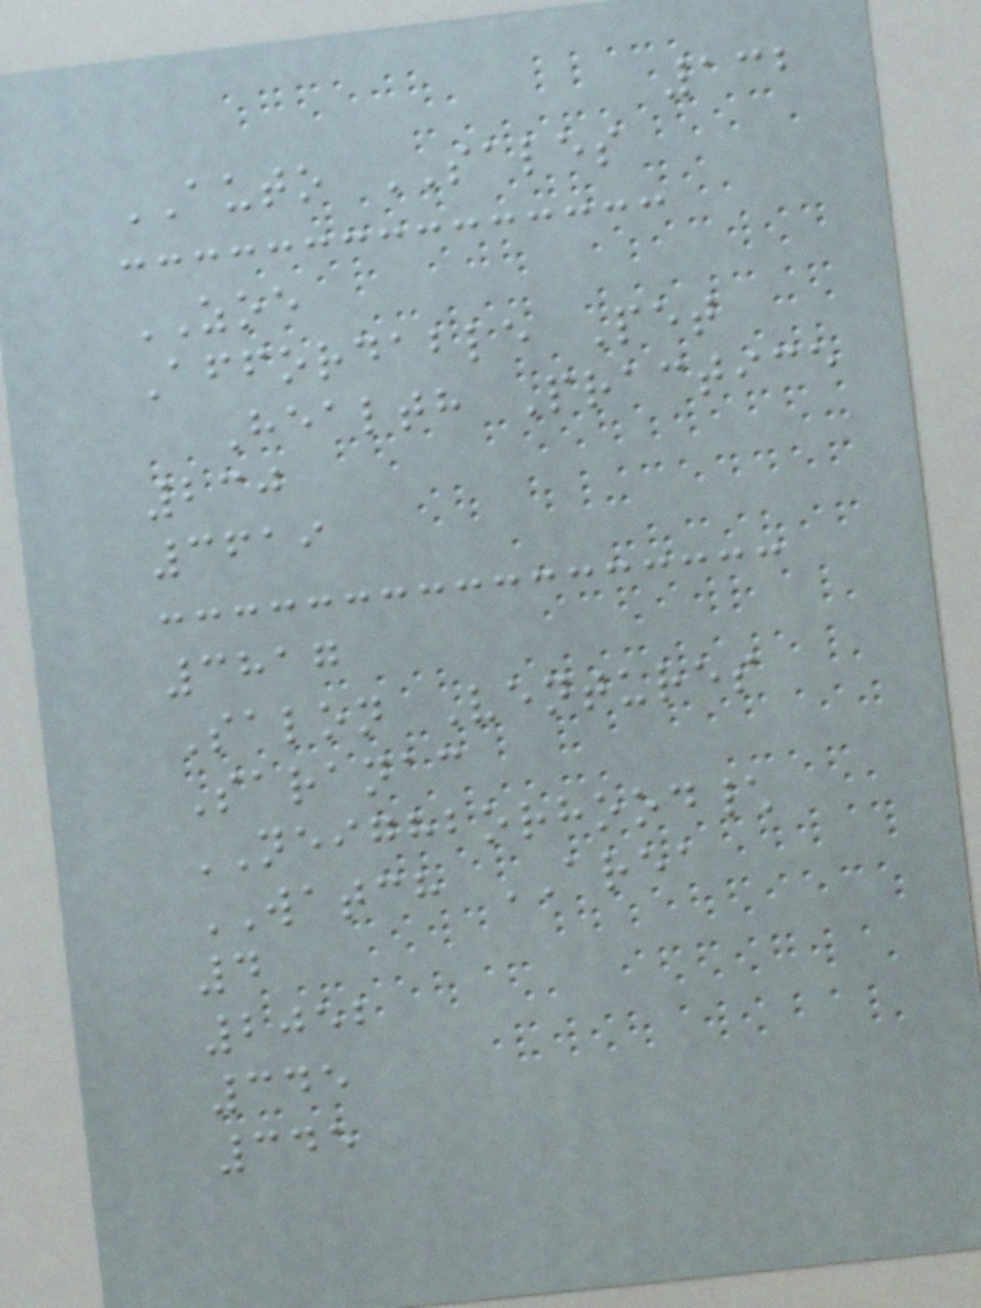132
AUTO SALES
ZOE
Affordable Pet
Health Practice
230
3619
3817
Salon Ventures
Saranac
NEIGHBORHOOD\
WATCH AREA
4
2052
345
345
